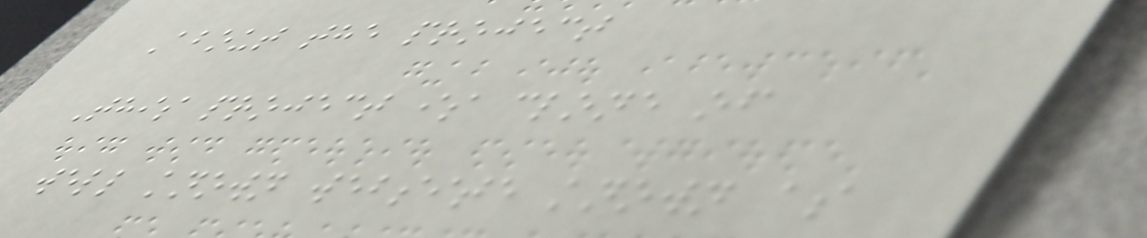About the project
This project is clone of
well known website known as
